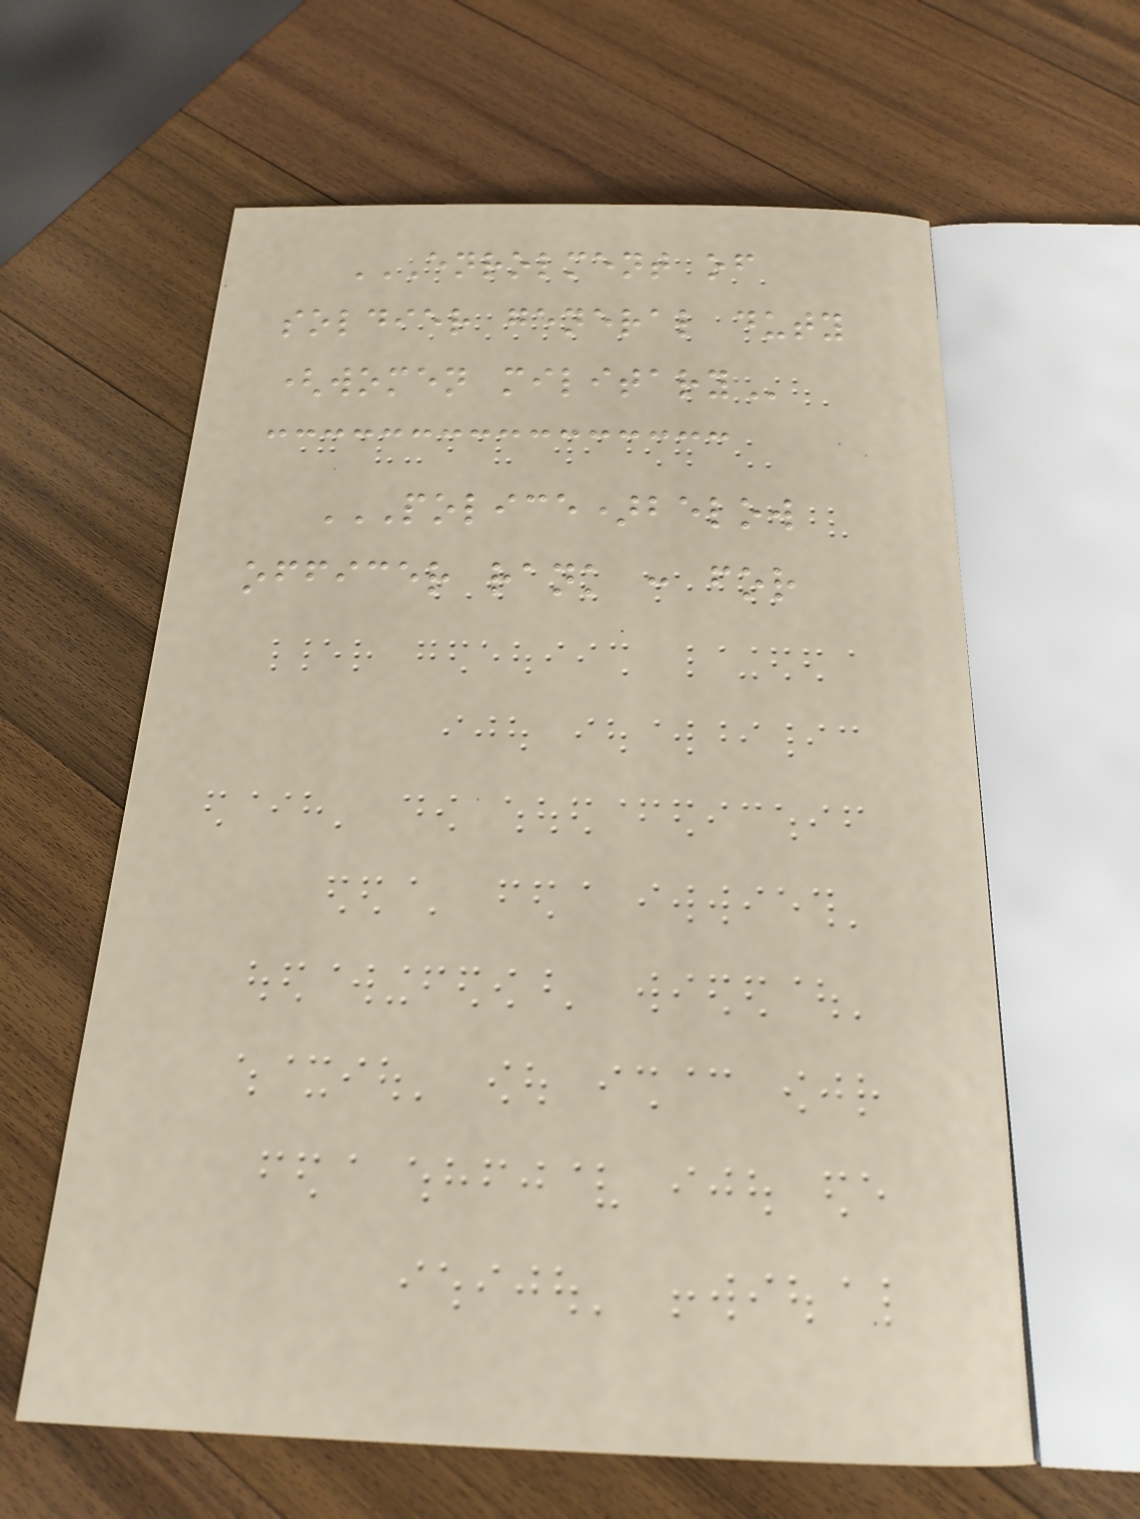ENROLMENT OF
SOLDIER GENERAL DUTY
(WOMEN MILITARY
POLICE)BELOW
OFFICER RANK : FOR
